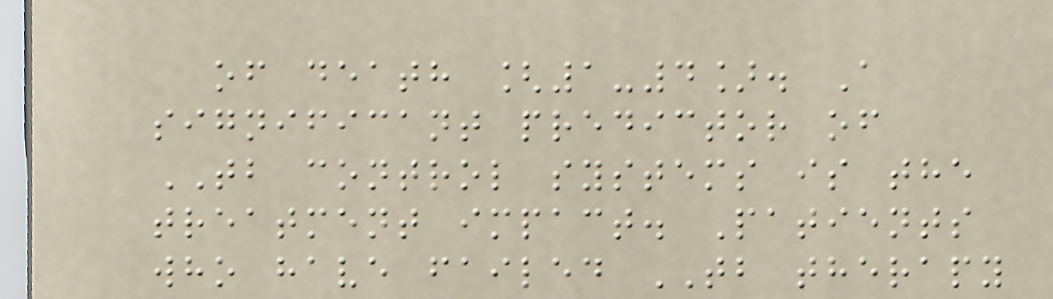of death [1-4]. A
significant predictor of
TB control systems is the
treatment impact. Patients
who have failed TB therapy
